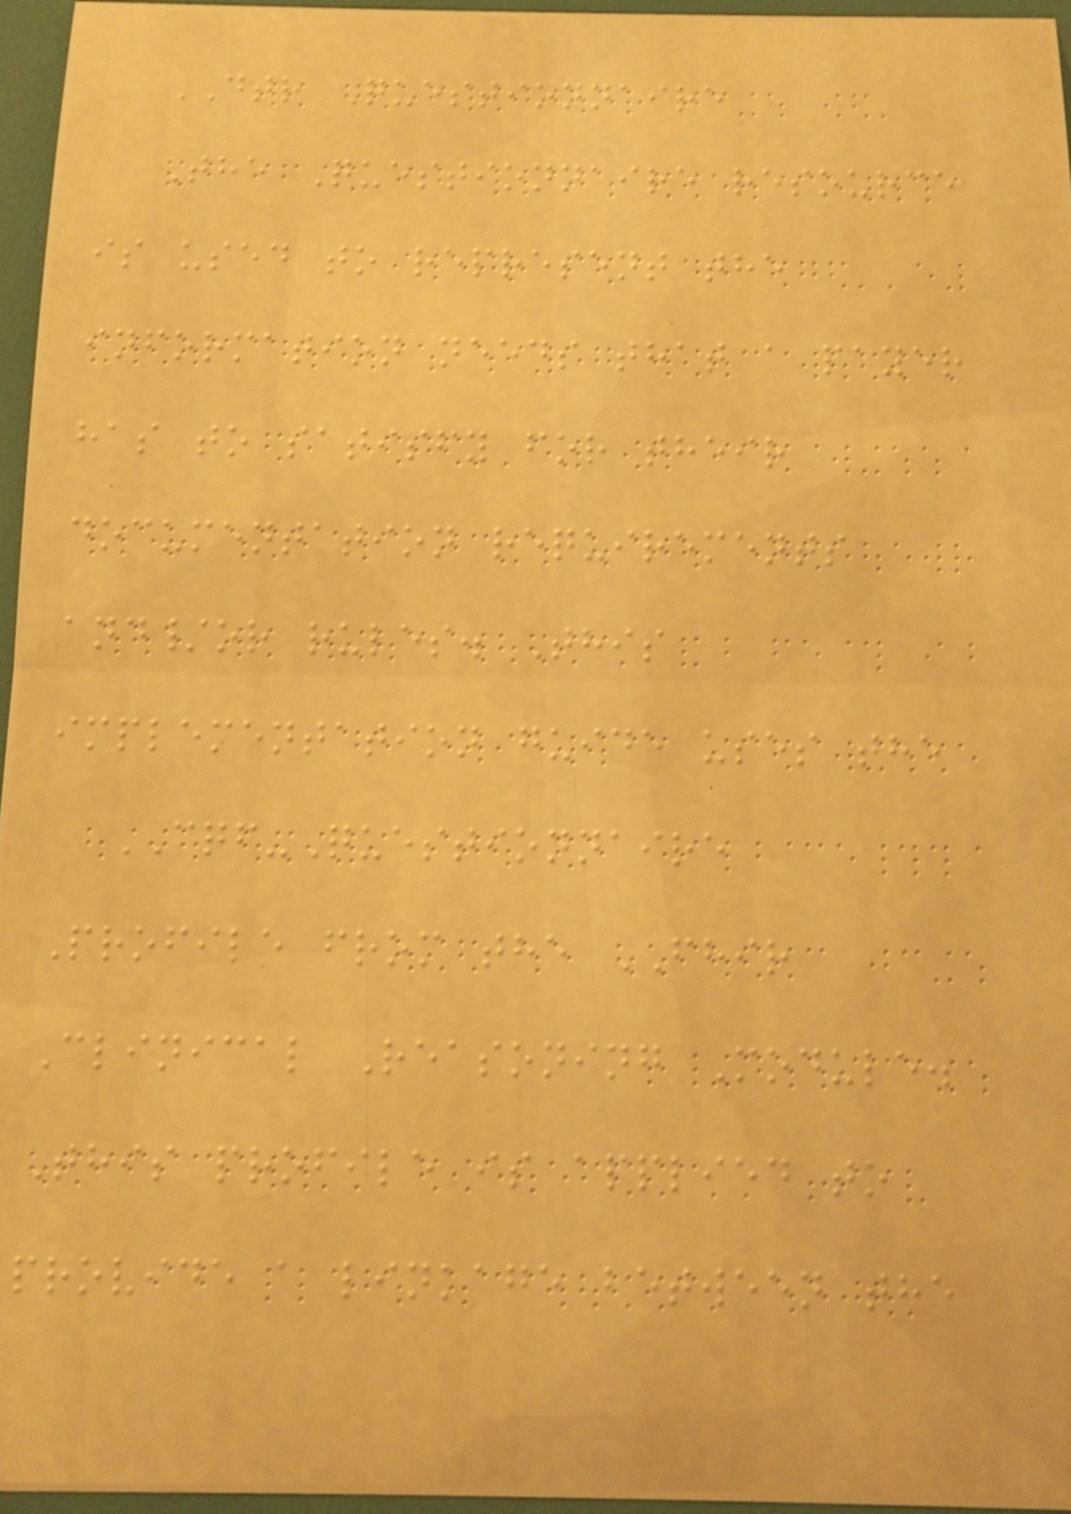DTR Questionnaire
The Questionnaire resource
is used to represent the
information needs that a payer
has to satisfy for their
documentation requirements
and/or rules. This
implementation guide uses the
CQF-Questionnaire
Profile from the FHIR
Clinical Reasoning Module.
This profile is applied to
provide a linkage between the
